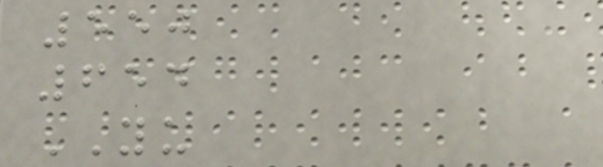550
654
YU
